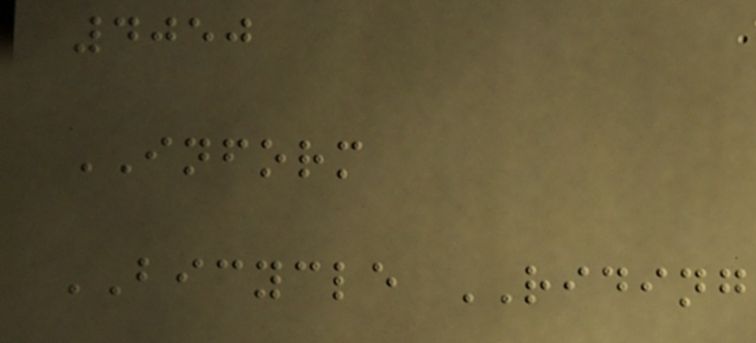4050
INFORM
BICYCLE RIDING
